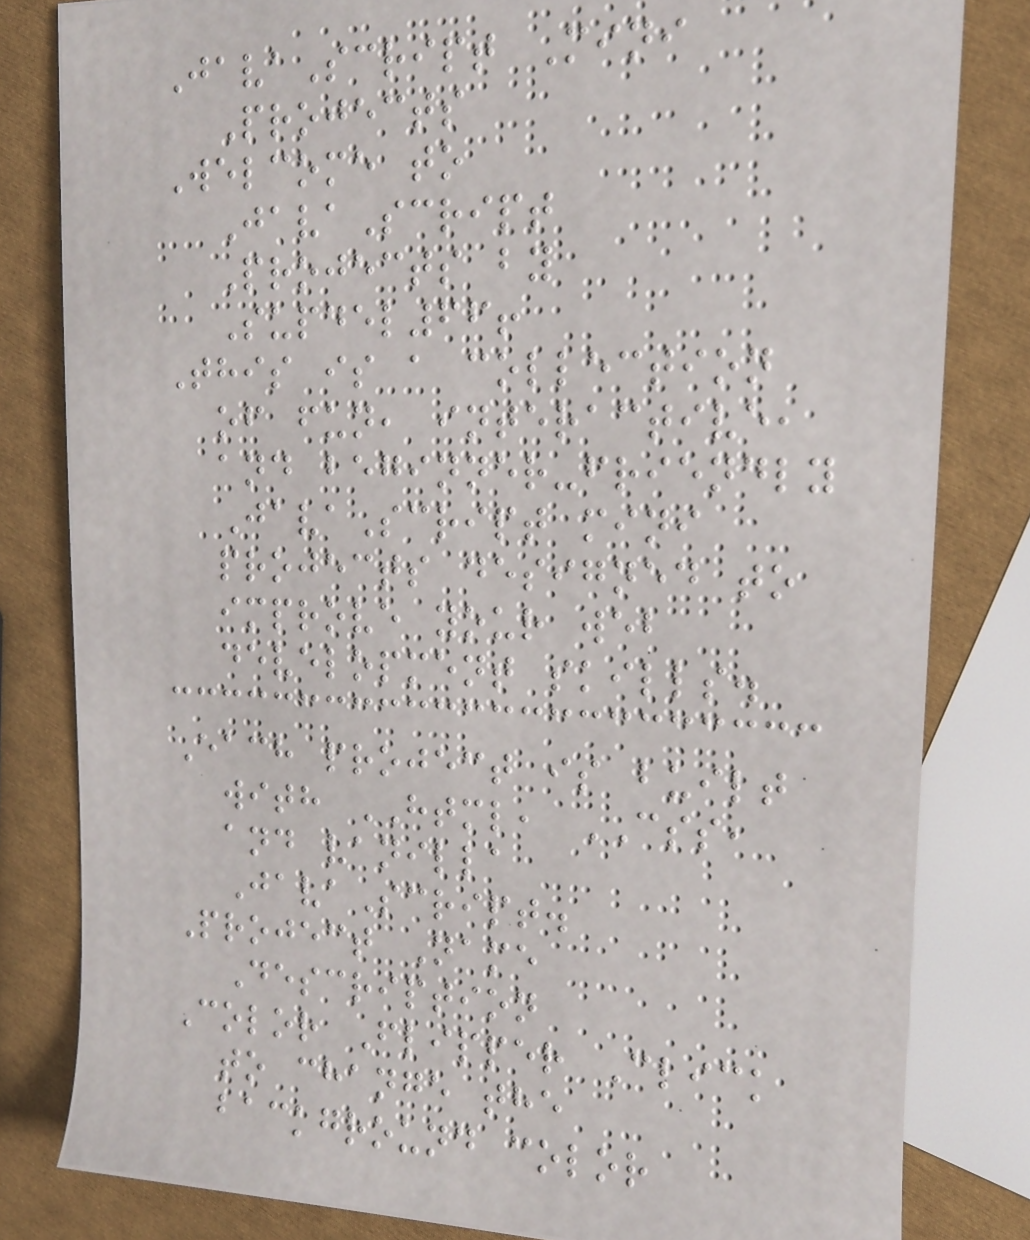JavaScript Mini
Projects
Welcome to
JavaScript
Projects by
Supdel66!
This is a collection
of fun, interactive,
and beginner-friendly
JavaScript mini
projects designed to
improve your web
development skills.
Each project is built
with HTML, CSS,
and vanilla
JavaScript.
Project Name
Description
Color Flipper Click
to change the
background color
